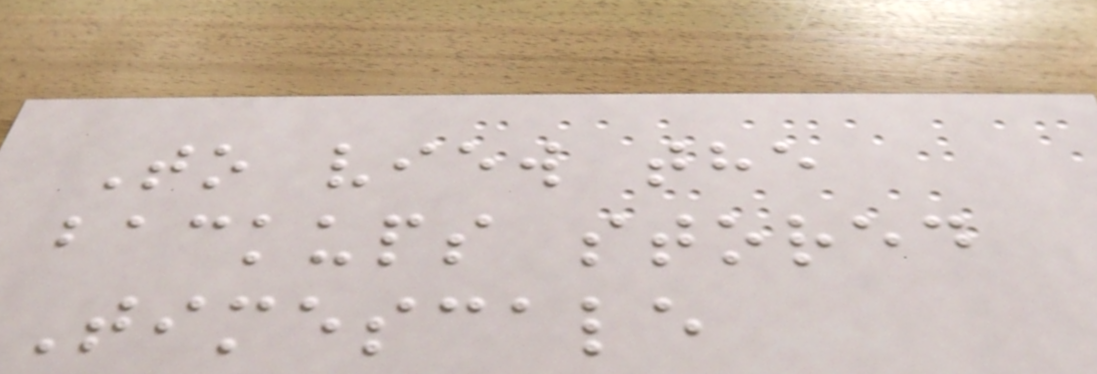To view the
backups stored
Timescale
